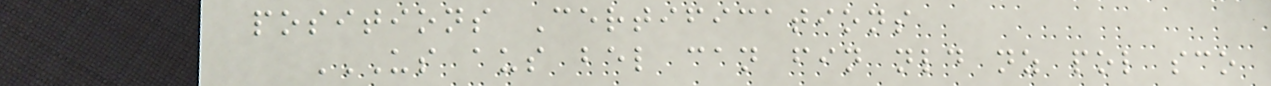positions Certifications
US AUS BEL CAN FIN NLD NZ POL SCO
